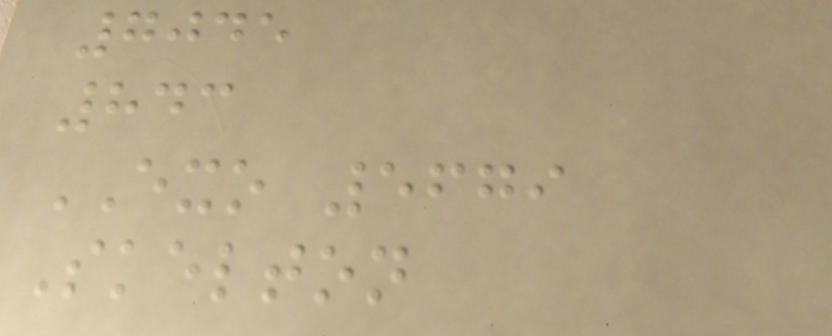7045
843
EXO 5679
Skelton
